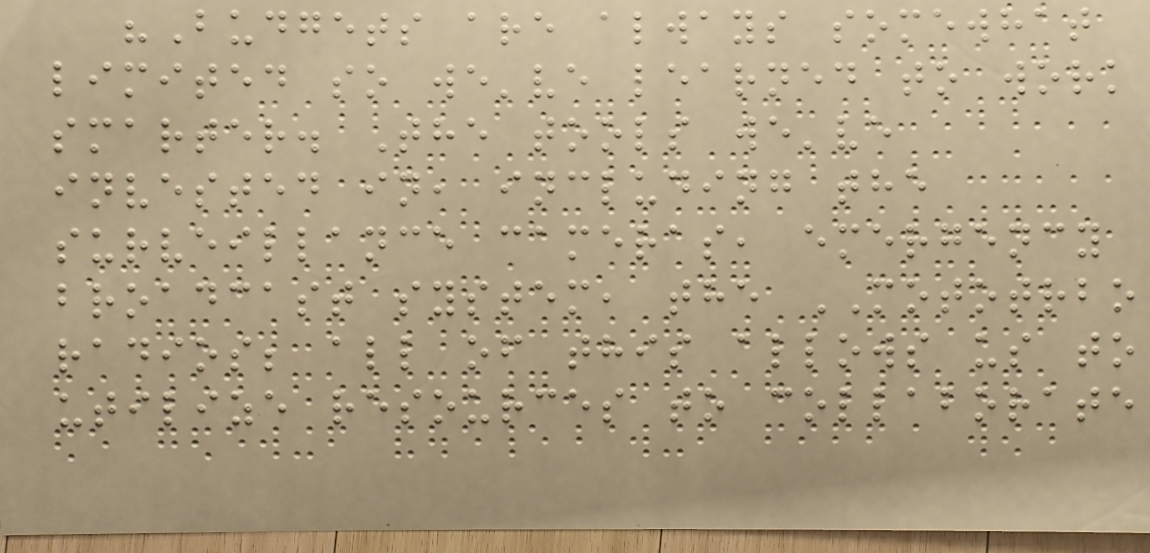"Budgets are always somewhat
limited so we've learned to work
smarter. The tools we've
invested in, including the
surveillance cameras, emergency
broadcast system, the MOTOTRBO
radios; all of this allows us to
utilize resources to collaborate
